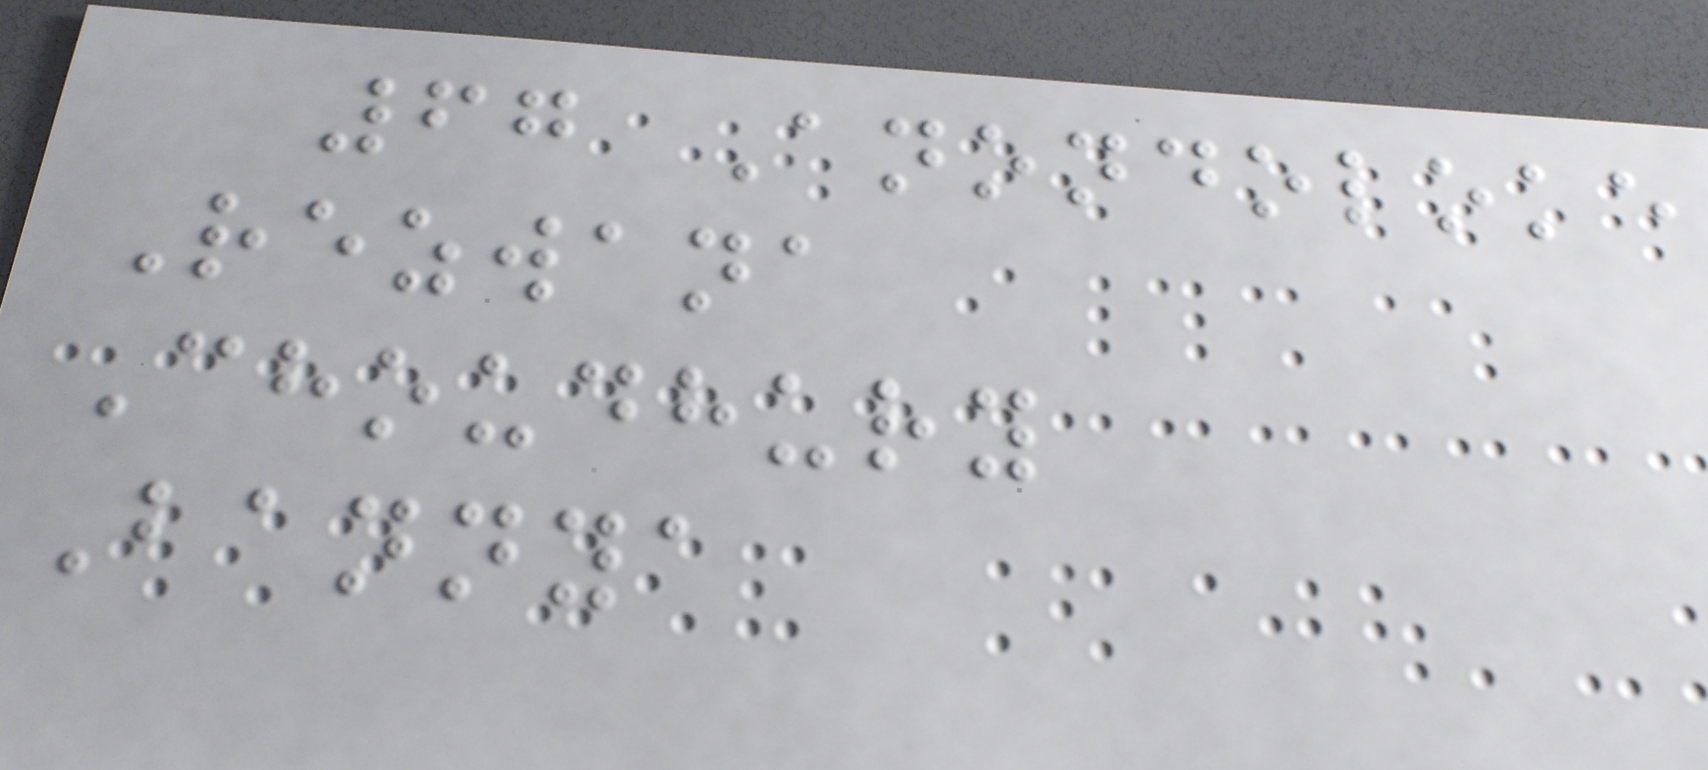67 Anondoloke
Rezwana
Choudhury
Bannya
